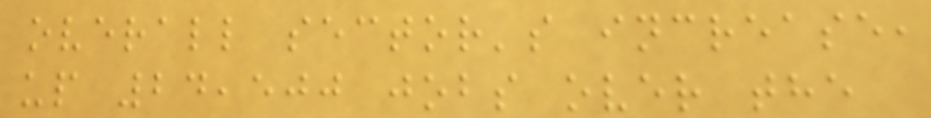overall sector's increase,
up 24,500 jobs over the
